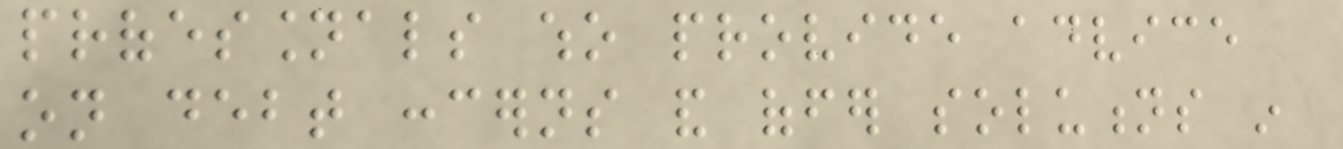professionals who provide advice
on debt concerns and offer solutions in
